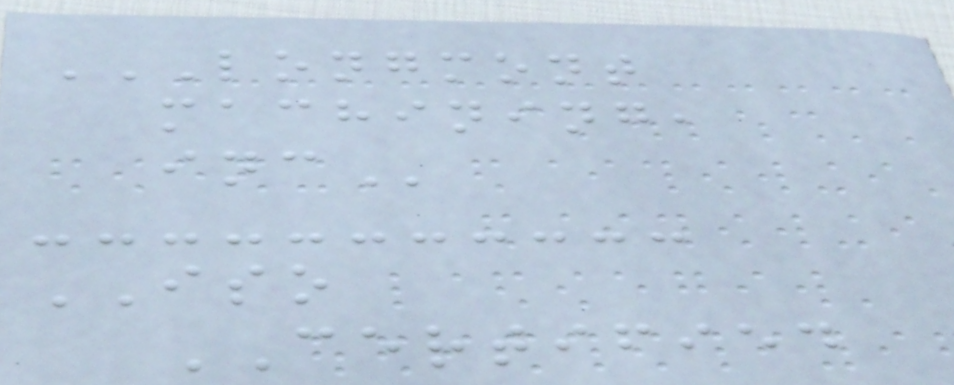LONGMONT
MACHINING,
INC
ISO
CERTIFIED
